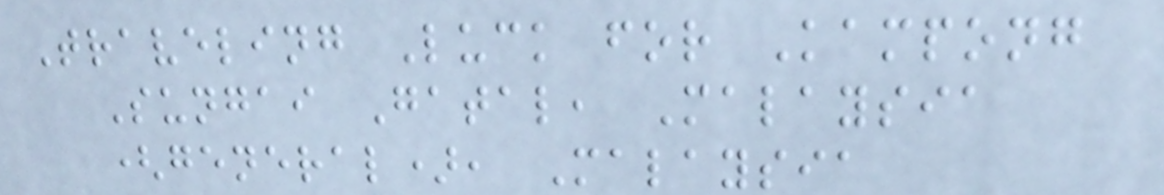Traveling Luck for Kampong
Sungai Gatal, Malaysia
(general), Malaysia
